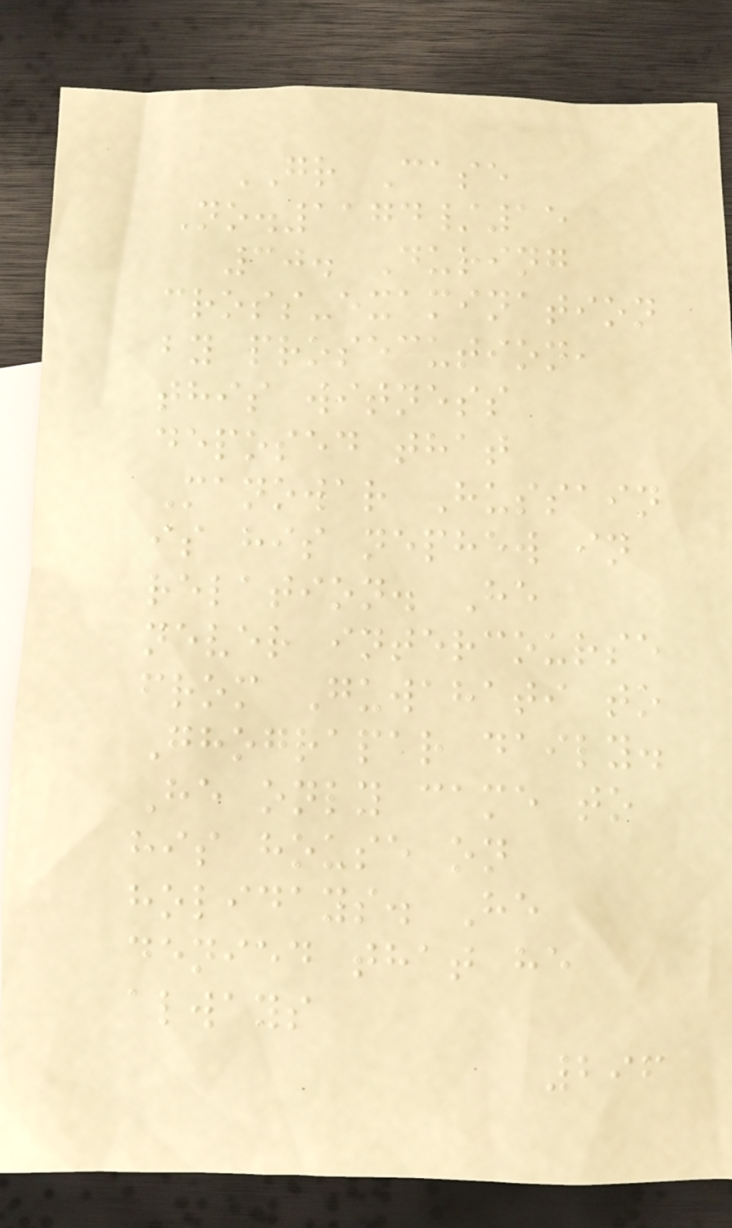GR Case
No.1174/15
30. During
cross-examination
by prosecution,
this witness
deposed that
Manowar Hussain
is his nephew in
relation. He
never intercourse
from Guwahati to
Ghograpar daily.
He only came to
his house on
holidays. He
denied that he
always
296
